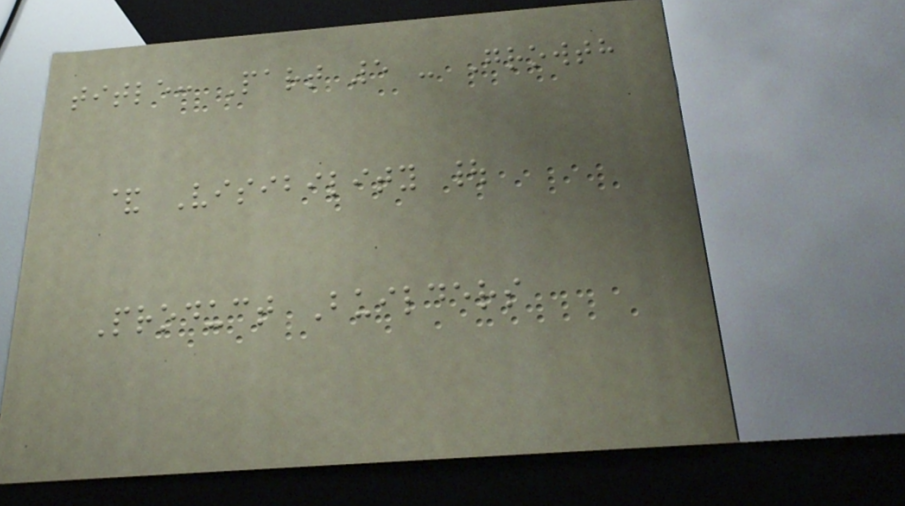title: Part 5 - Growth
& Visibility |
Product Builders
